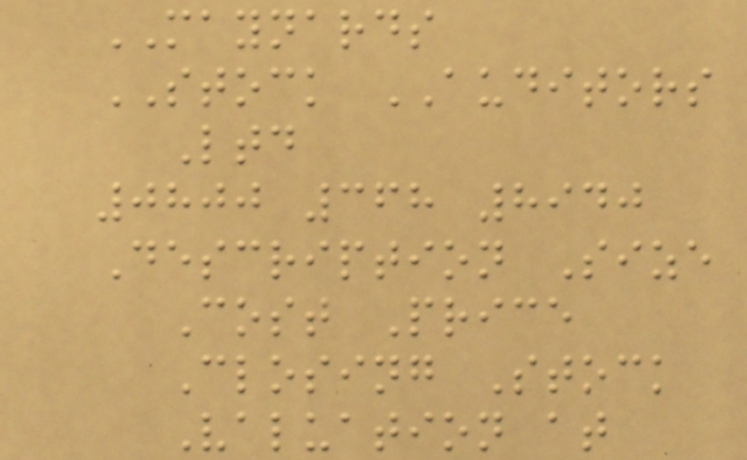MAYNARDS
STOCK AUDITORS
Ltd
0800 368 8940
Description Size
Cost Price
Closing Stock
Valuation at
